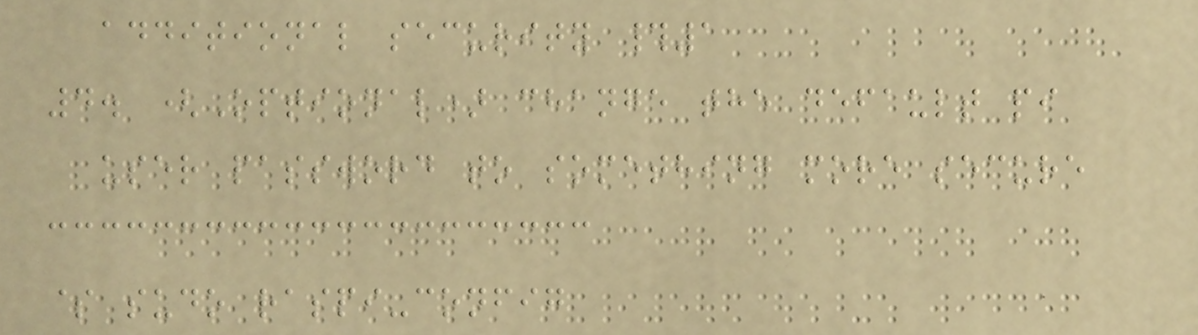additional security #1
4. (Optional) change the default pi
user password to something more secure
$ sudo raspi-config
